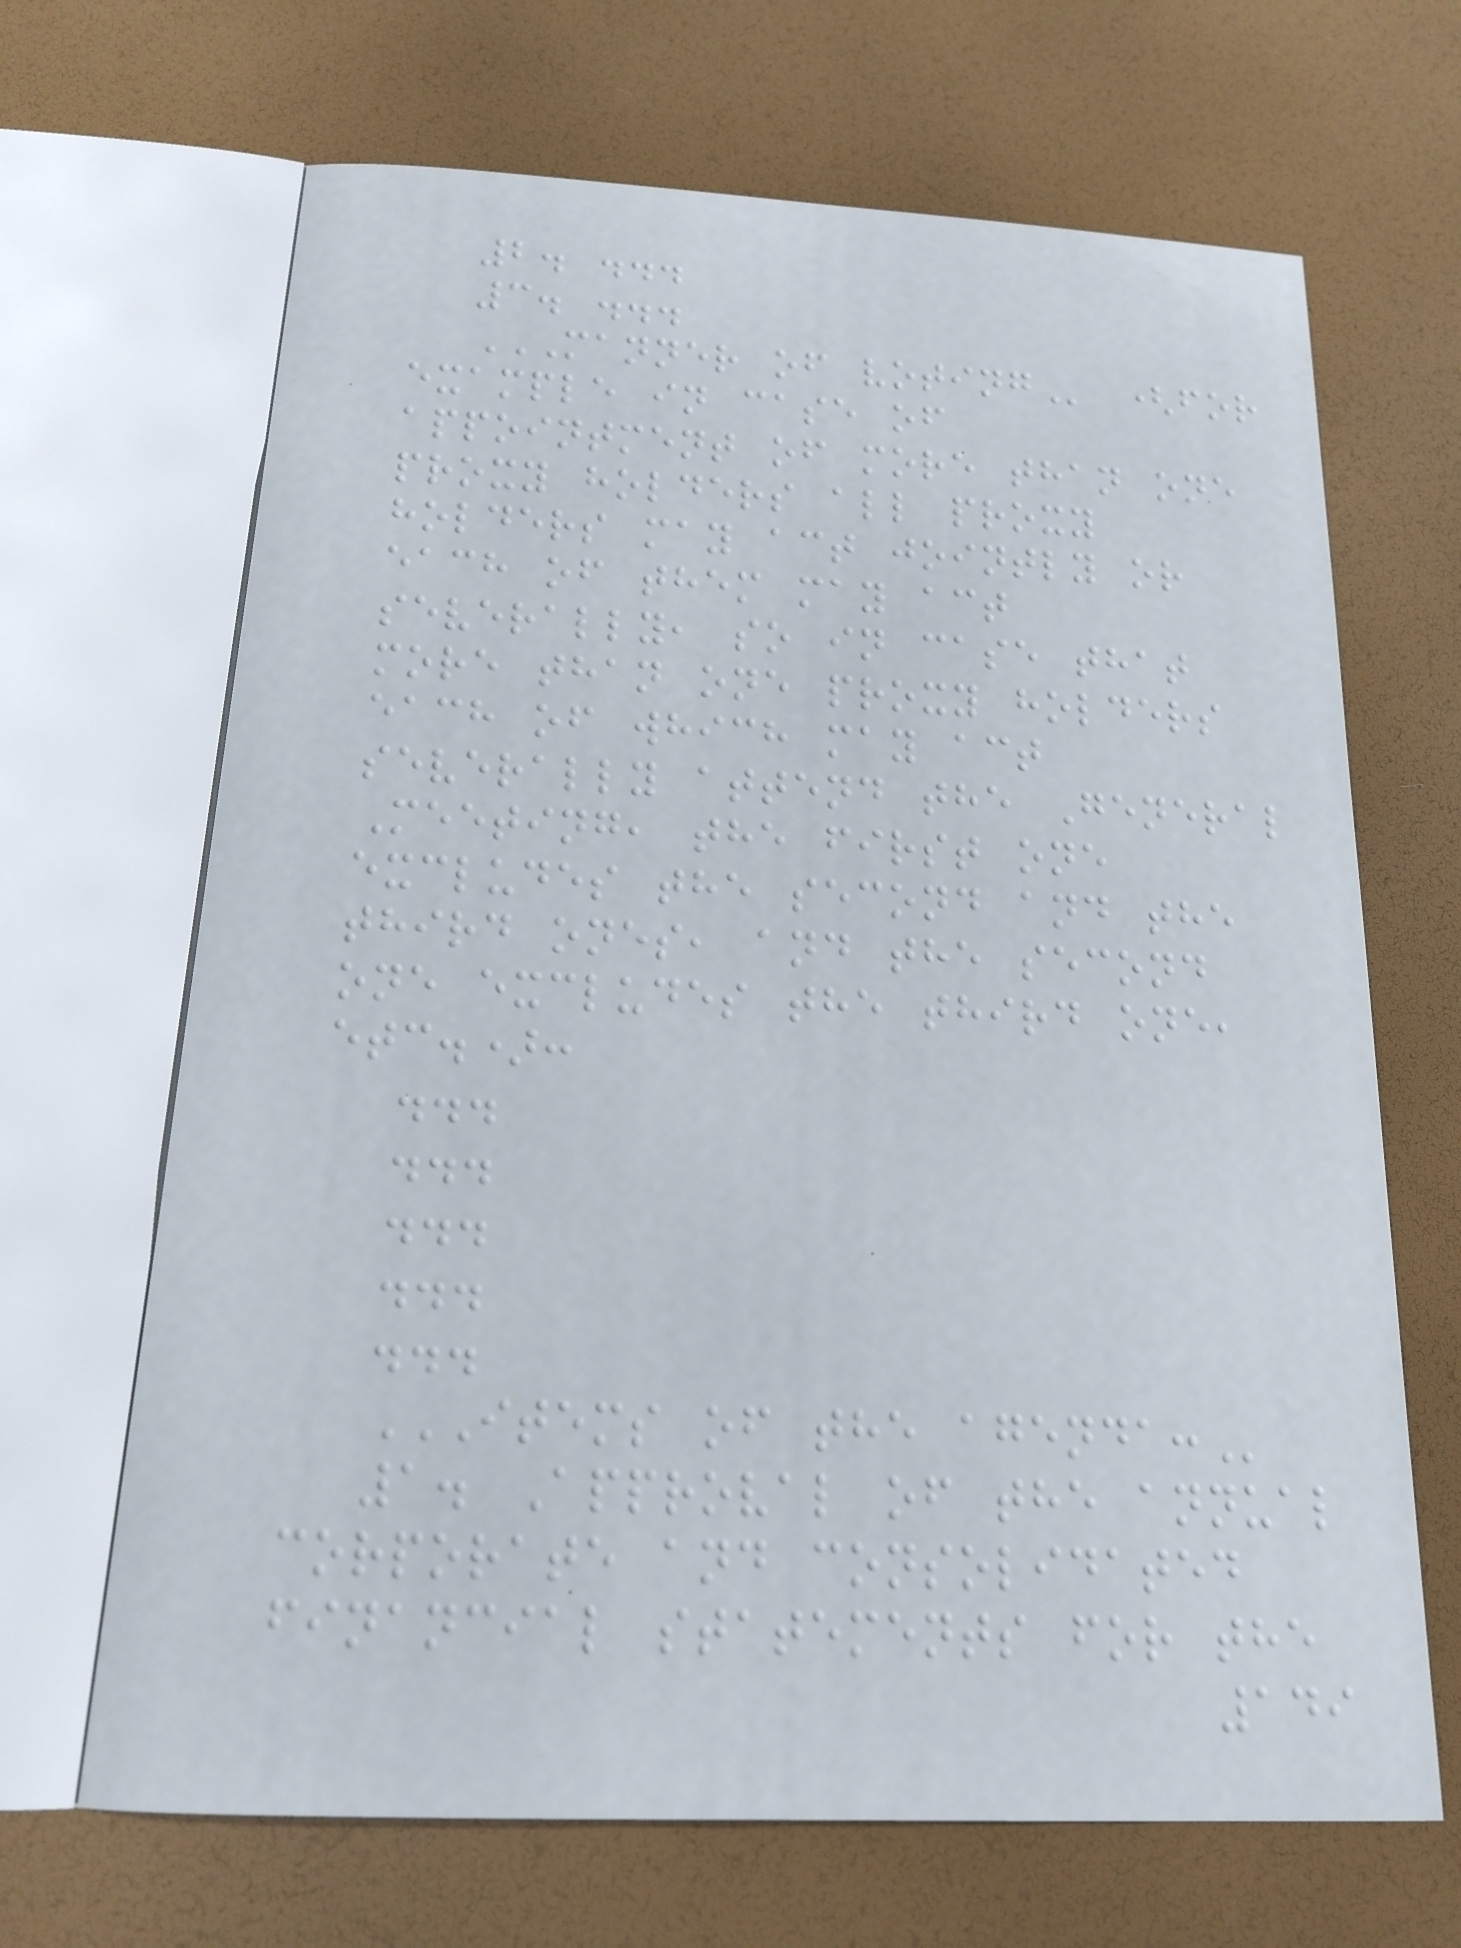2. ...
3. ...
MANNER OF VOTING (for
example in case of
appointment of more than one
proxy holders all proxy
holders may act jointly or
each of them may act
severally, so in case that
more than one proxy holders
each of which may act
severally attend the General
Meeting, the first one
excludes the second and the
third ones, and the second
one excludes the third one,
etc.):
...
...
...
...
...
ITEMS OF THE AGENDA:
1. Approval of the annual
corporate and consolidated
financial statements for the
149
